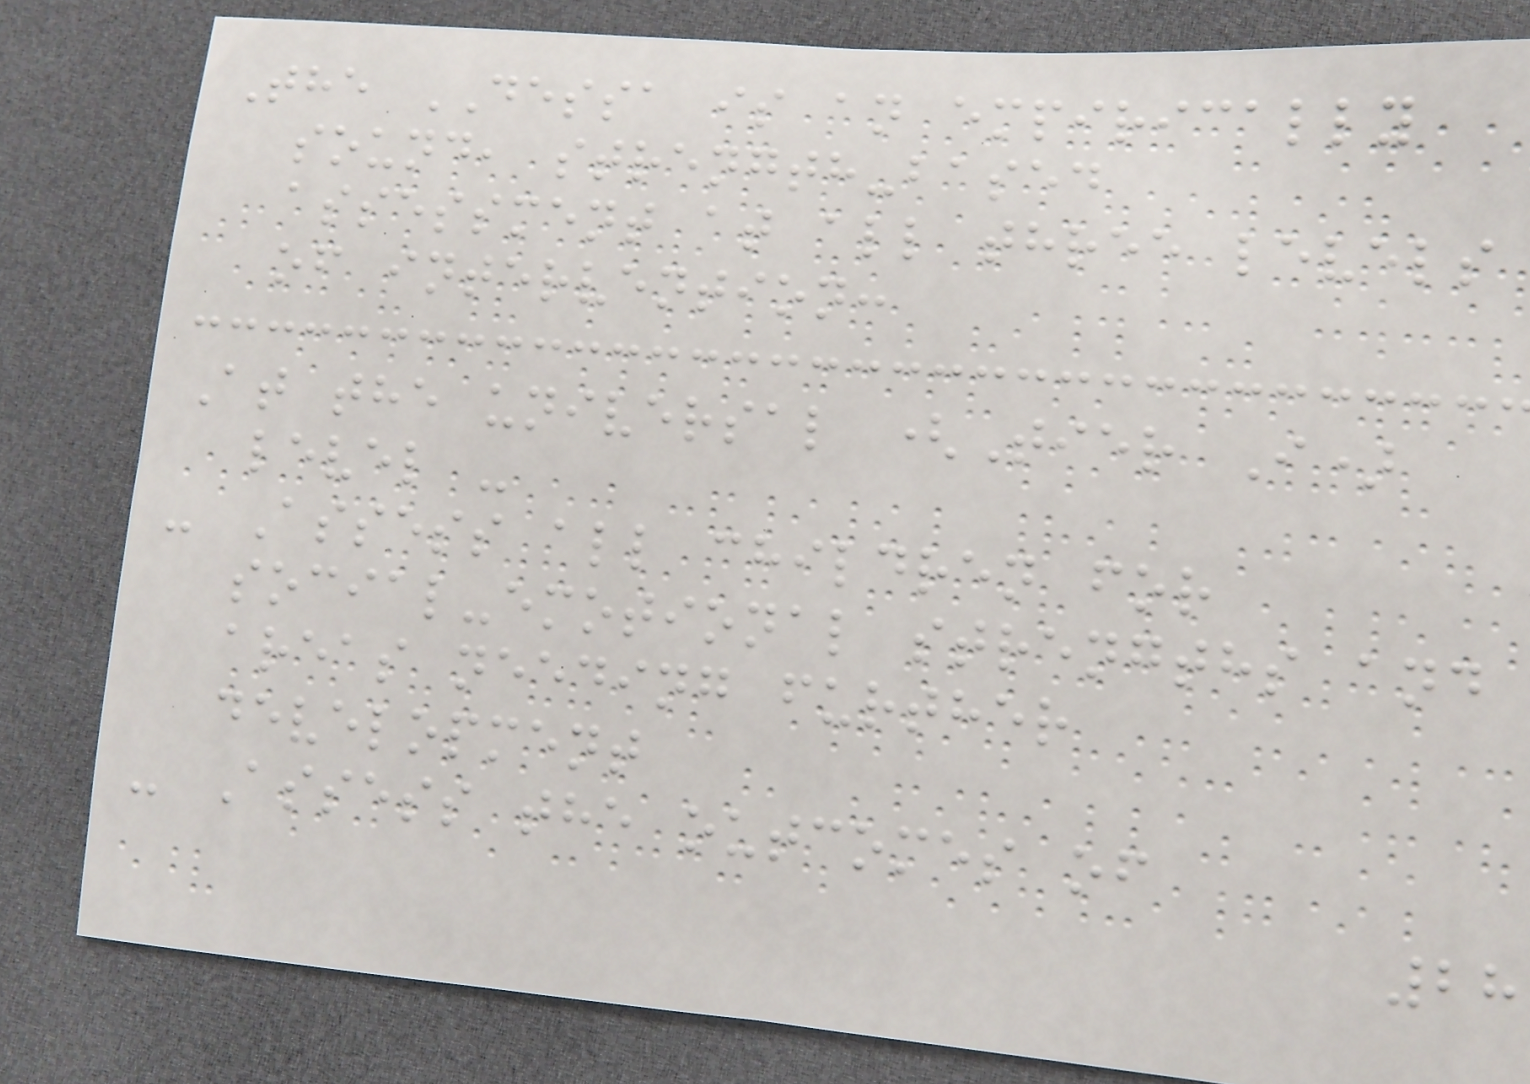The DESSA is an empirically
sound, strength-based
assessment at all three levels
of intervention:
At the universal (Tier I)
level -
- Assess all children for
social-emotional strengths and
areas needing further
development
- Assess the outcomes of
28
